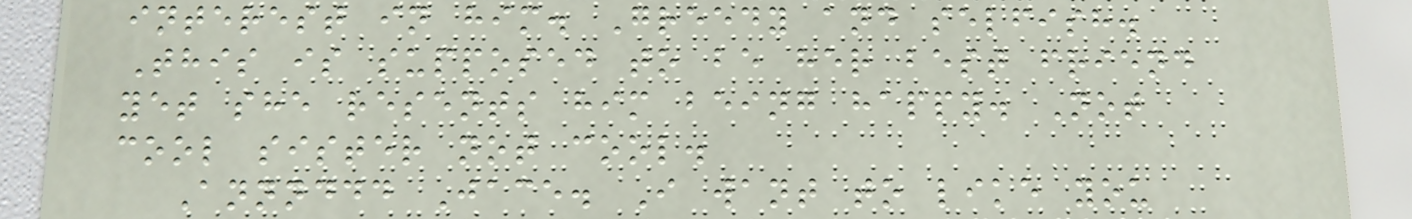interest in him. Greedy and selfish.
This is supposed to be her best friend
yet she resents him being happy. Not
cool sister not cool.
Annnddd Jace. I want to like you
